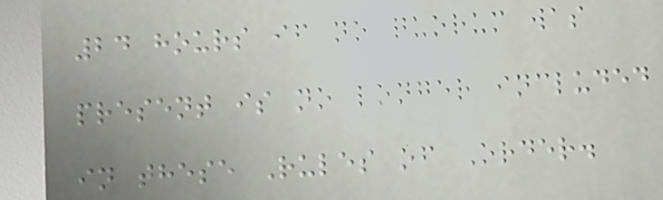24 hours if no quorum was
present is no longer included
in these Rules of Order.
